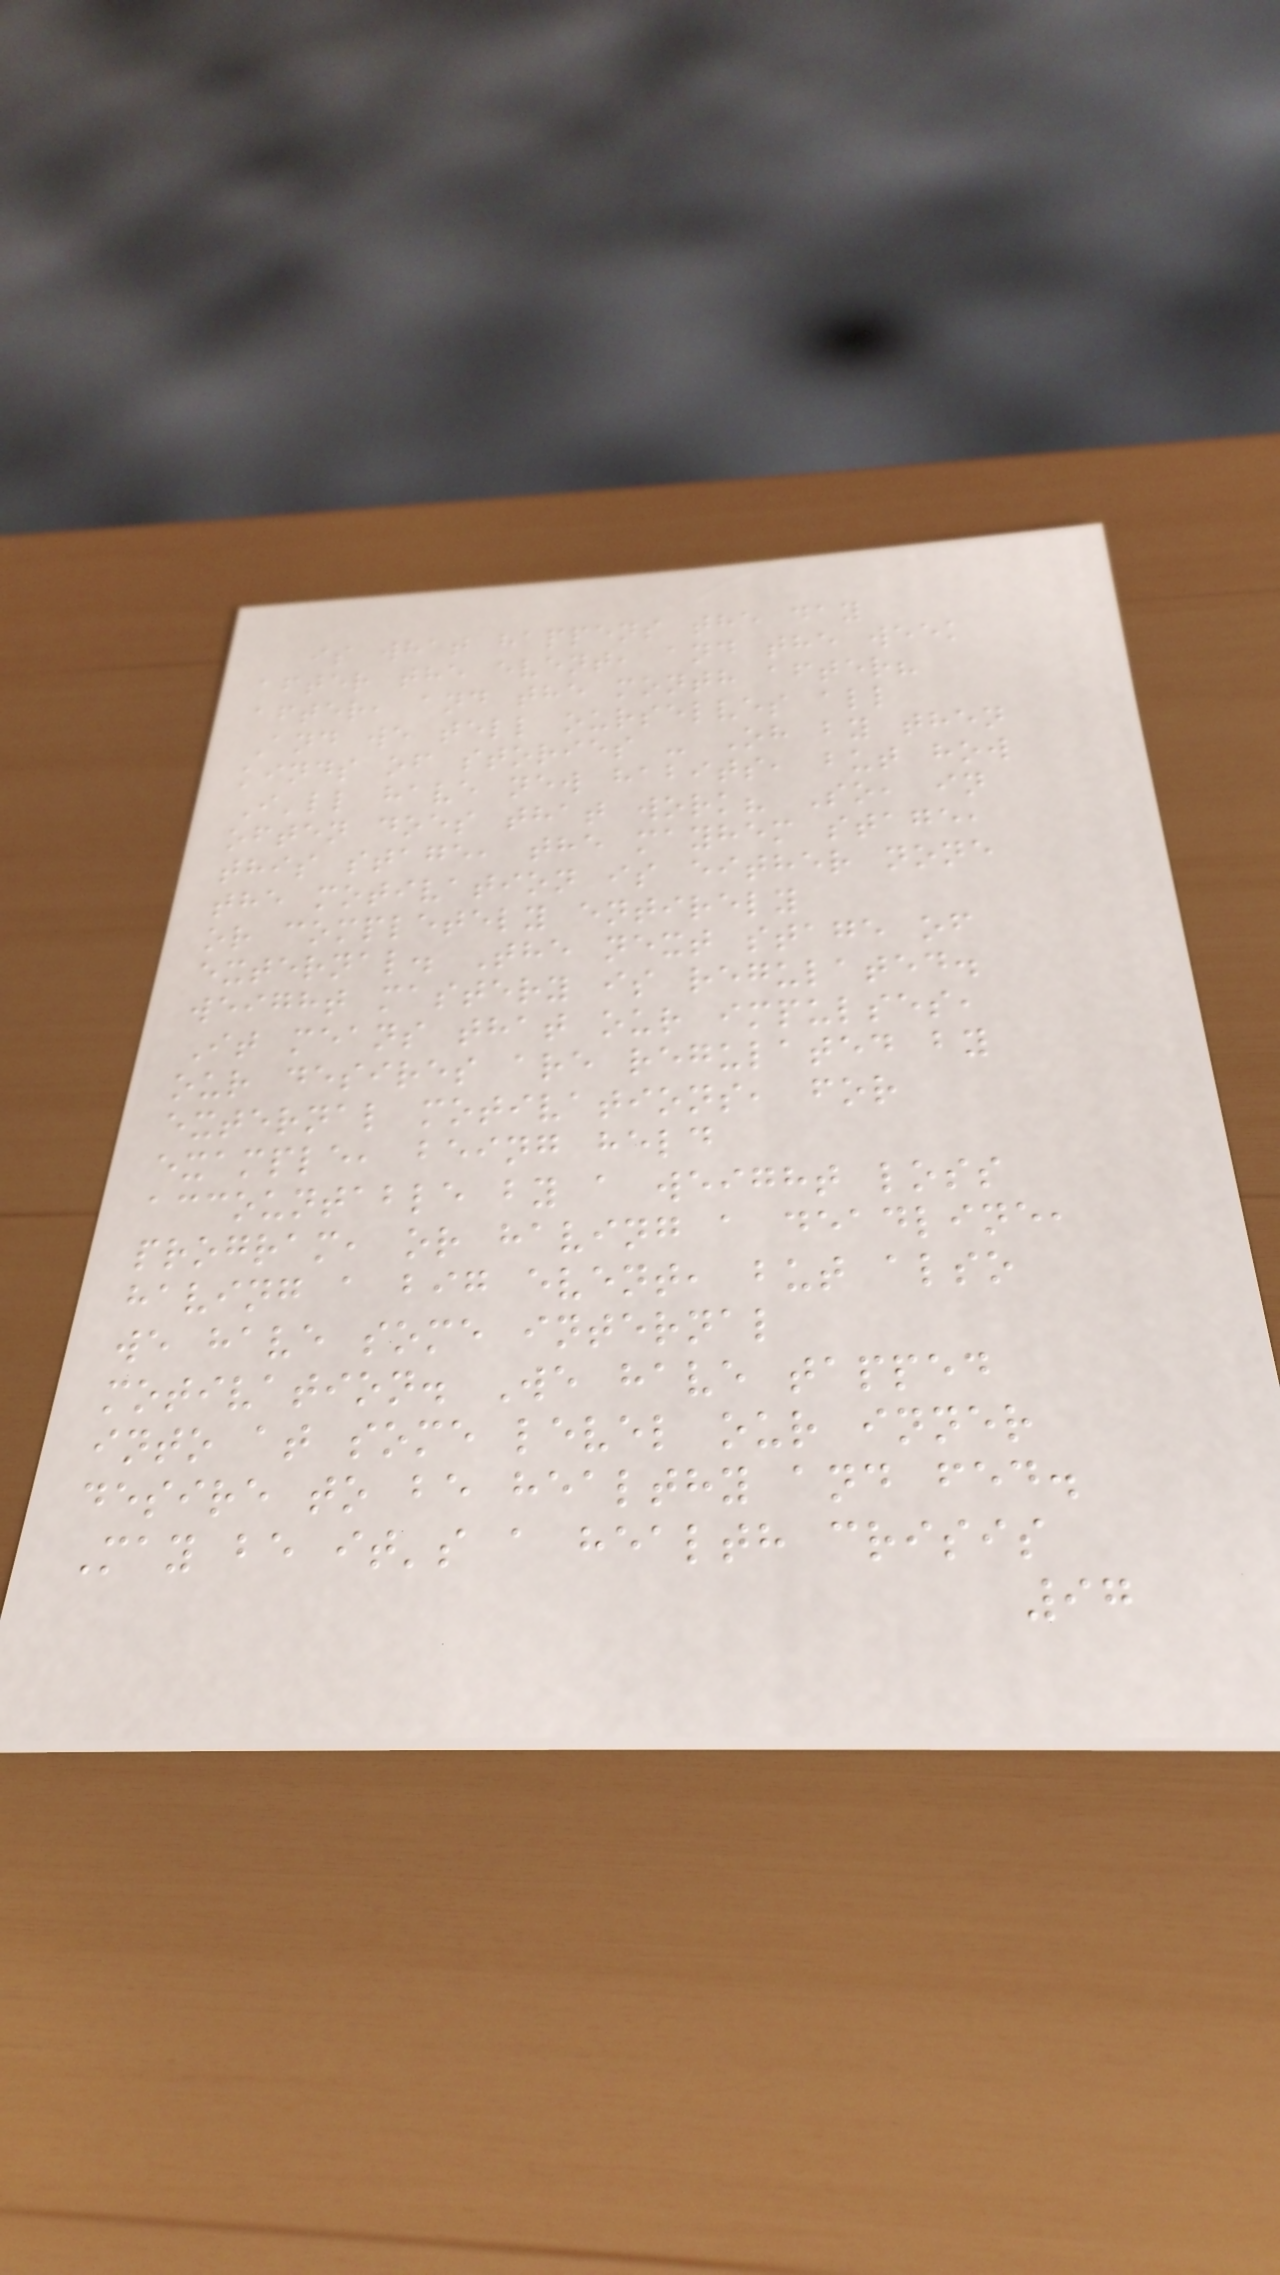is what happens the day
after the event, and the week
after, and the month after?
And we tell ourselves all
kinds of stories - Oh by then
I'll have new habits, but how
often does that work? So, in
this stage, the mayhem stage,
the motivation is either none
or completely entirely
external. The next stage of
weight mastery is regulated.
It means that our impulses,
our desires are regulated by
external motivations, for
example, being held
accountable by a weight loss
program, or having a deadline,
having a big event, but also
we have some internal
motivation. We have tapped
into at some level our inner
desire to be healthy and fed.
May be it's a health crisis
97
